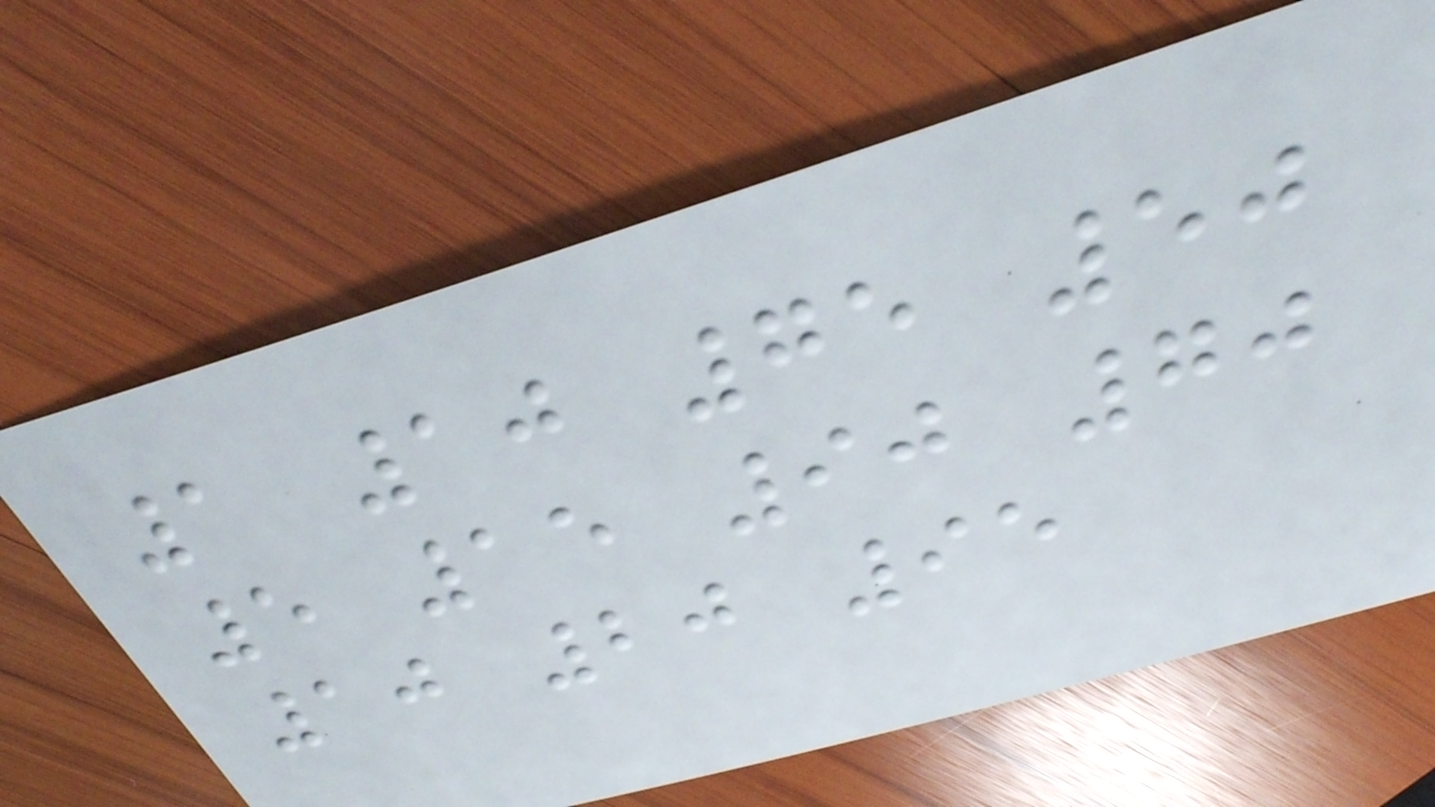1 10 75 50
5 15 90 70
10 20 95
